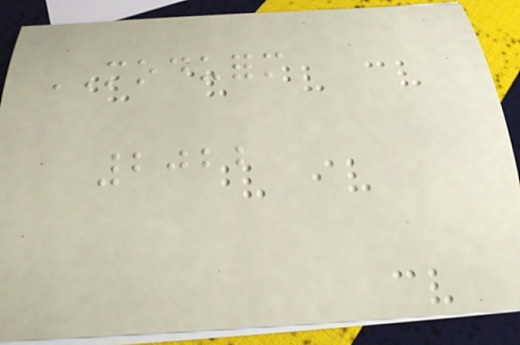MODUFORM
2022
